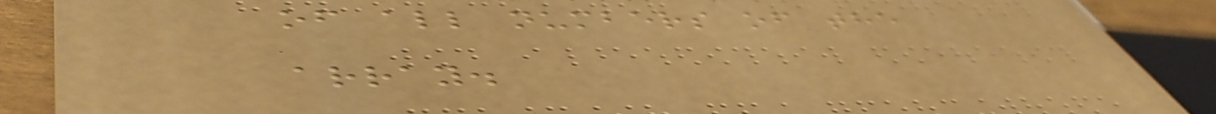of all numbers of the
array.
